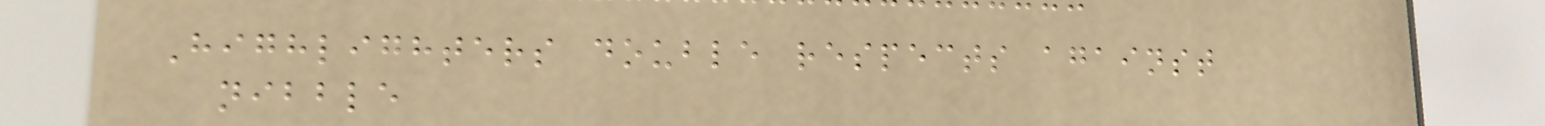Highlighters double respects against
nibble
